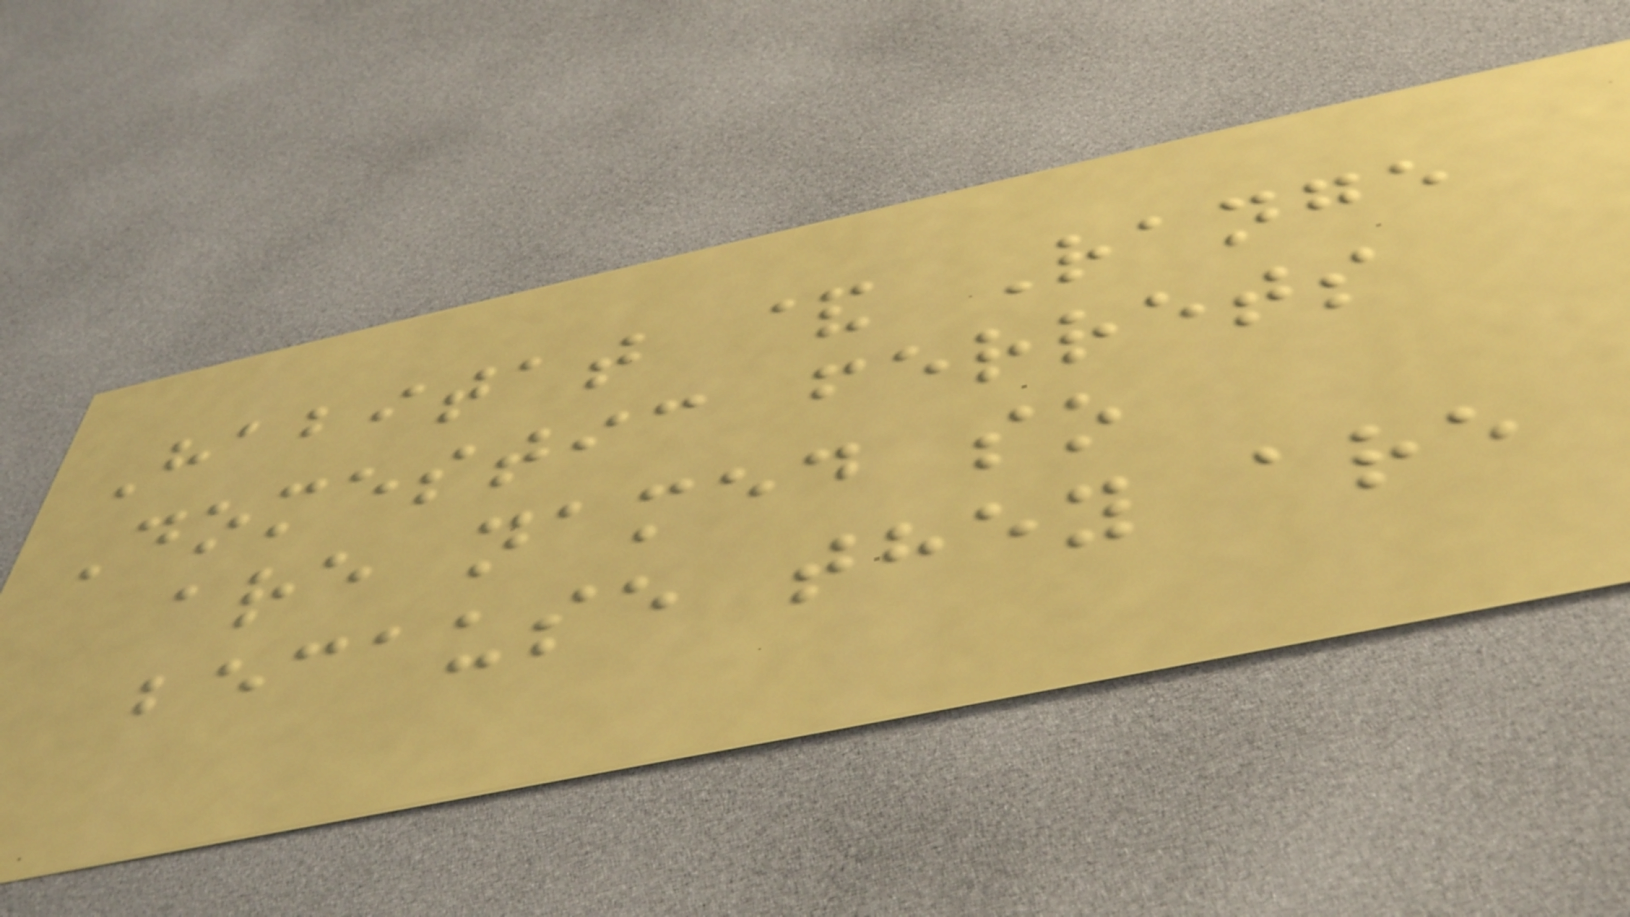Habitat & Range
Domestic ferrets
are named so
because they are
